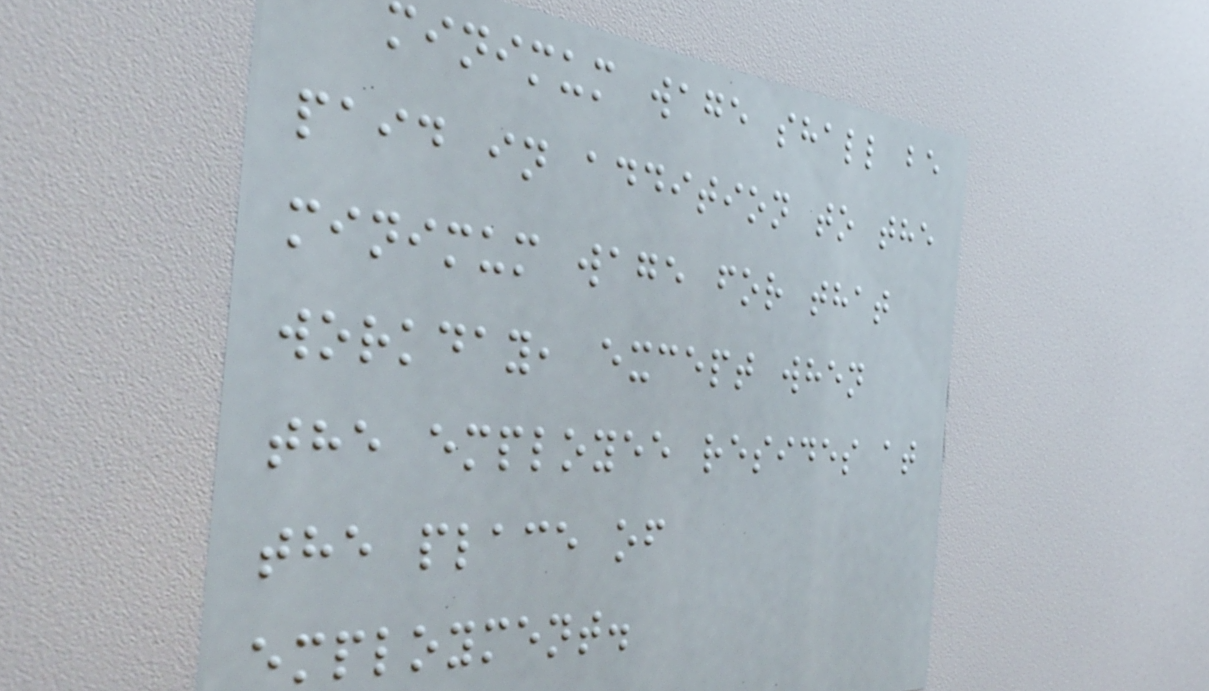minimum wage shall be
paid in addition to the
minimum wage for that
workday, except when
the employee resides at
the place of
employment.
